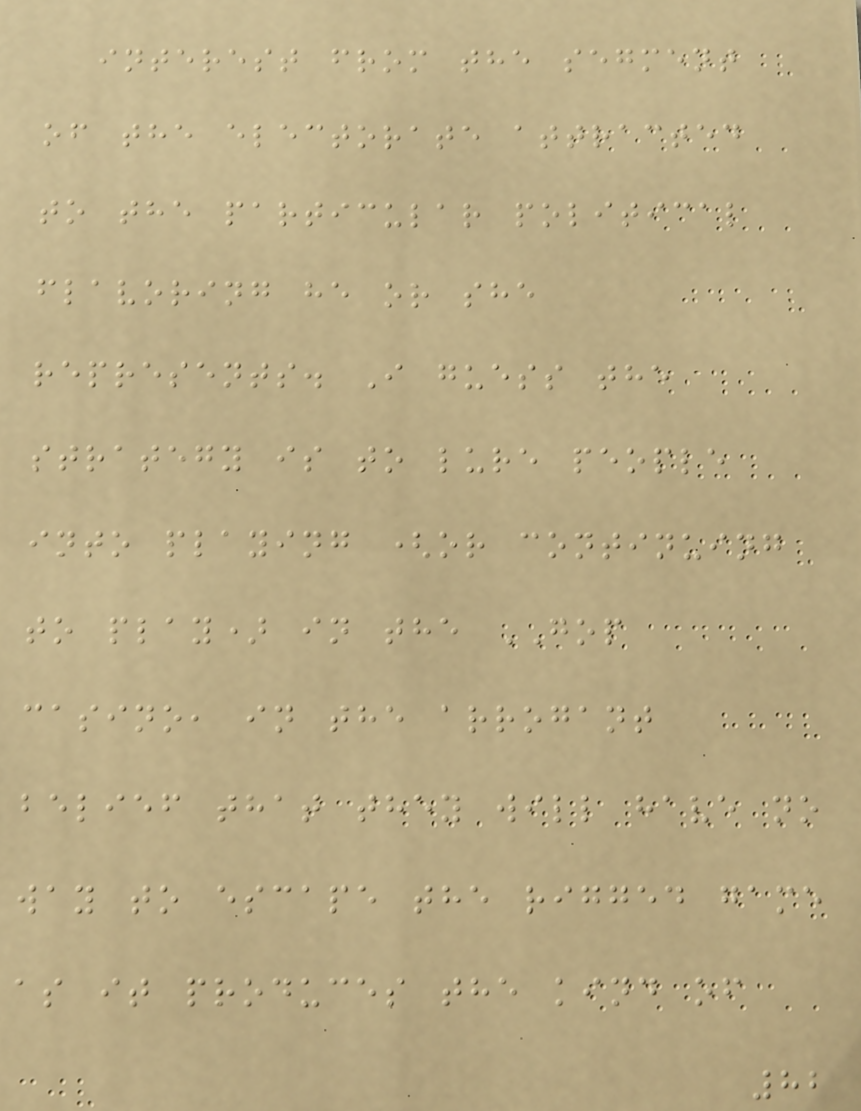interest from the segment
of the electorate attracted
to the particular political
flavoring he or she
represents. I guess the
strategy is to lure people
into playing (or continuing
to play) in the GOP
casino, in the arrogant
belief that they will have no
way to escape the rigged game
as it produces the kind of
82
